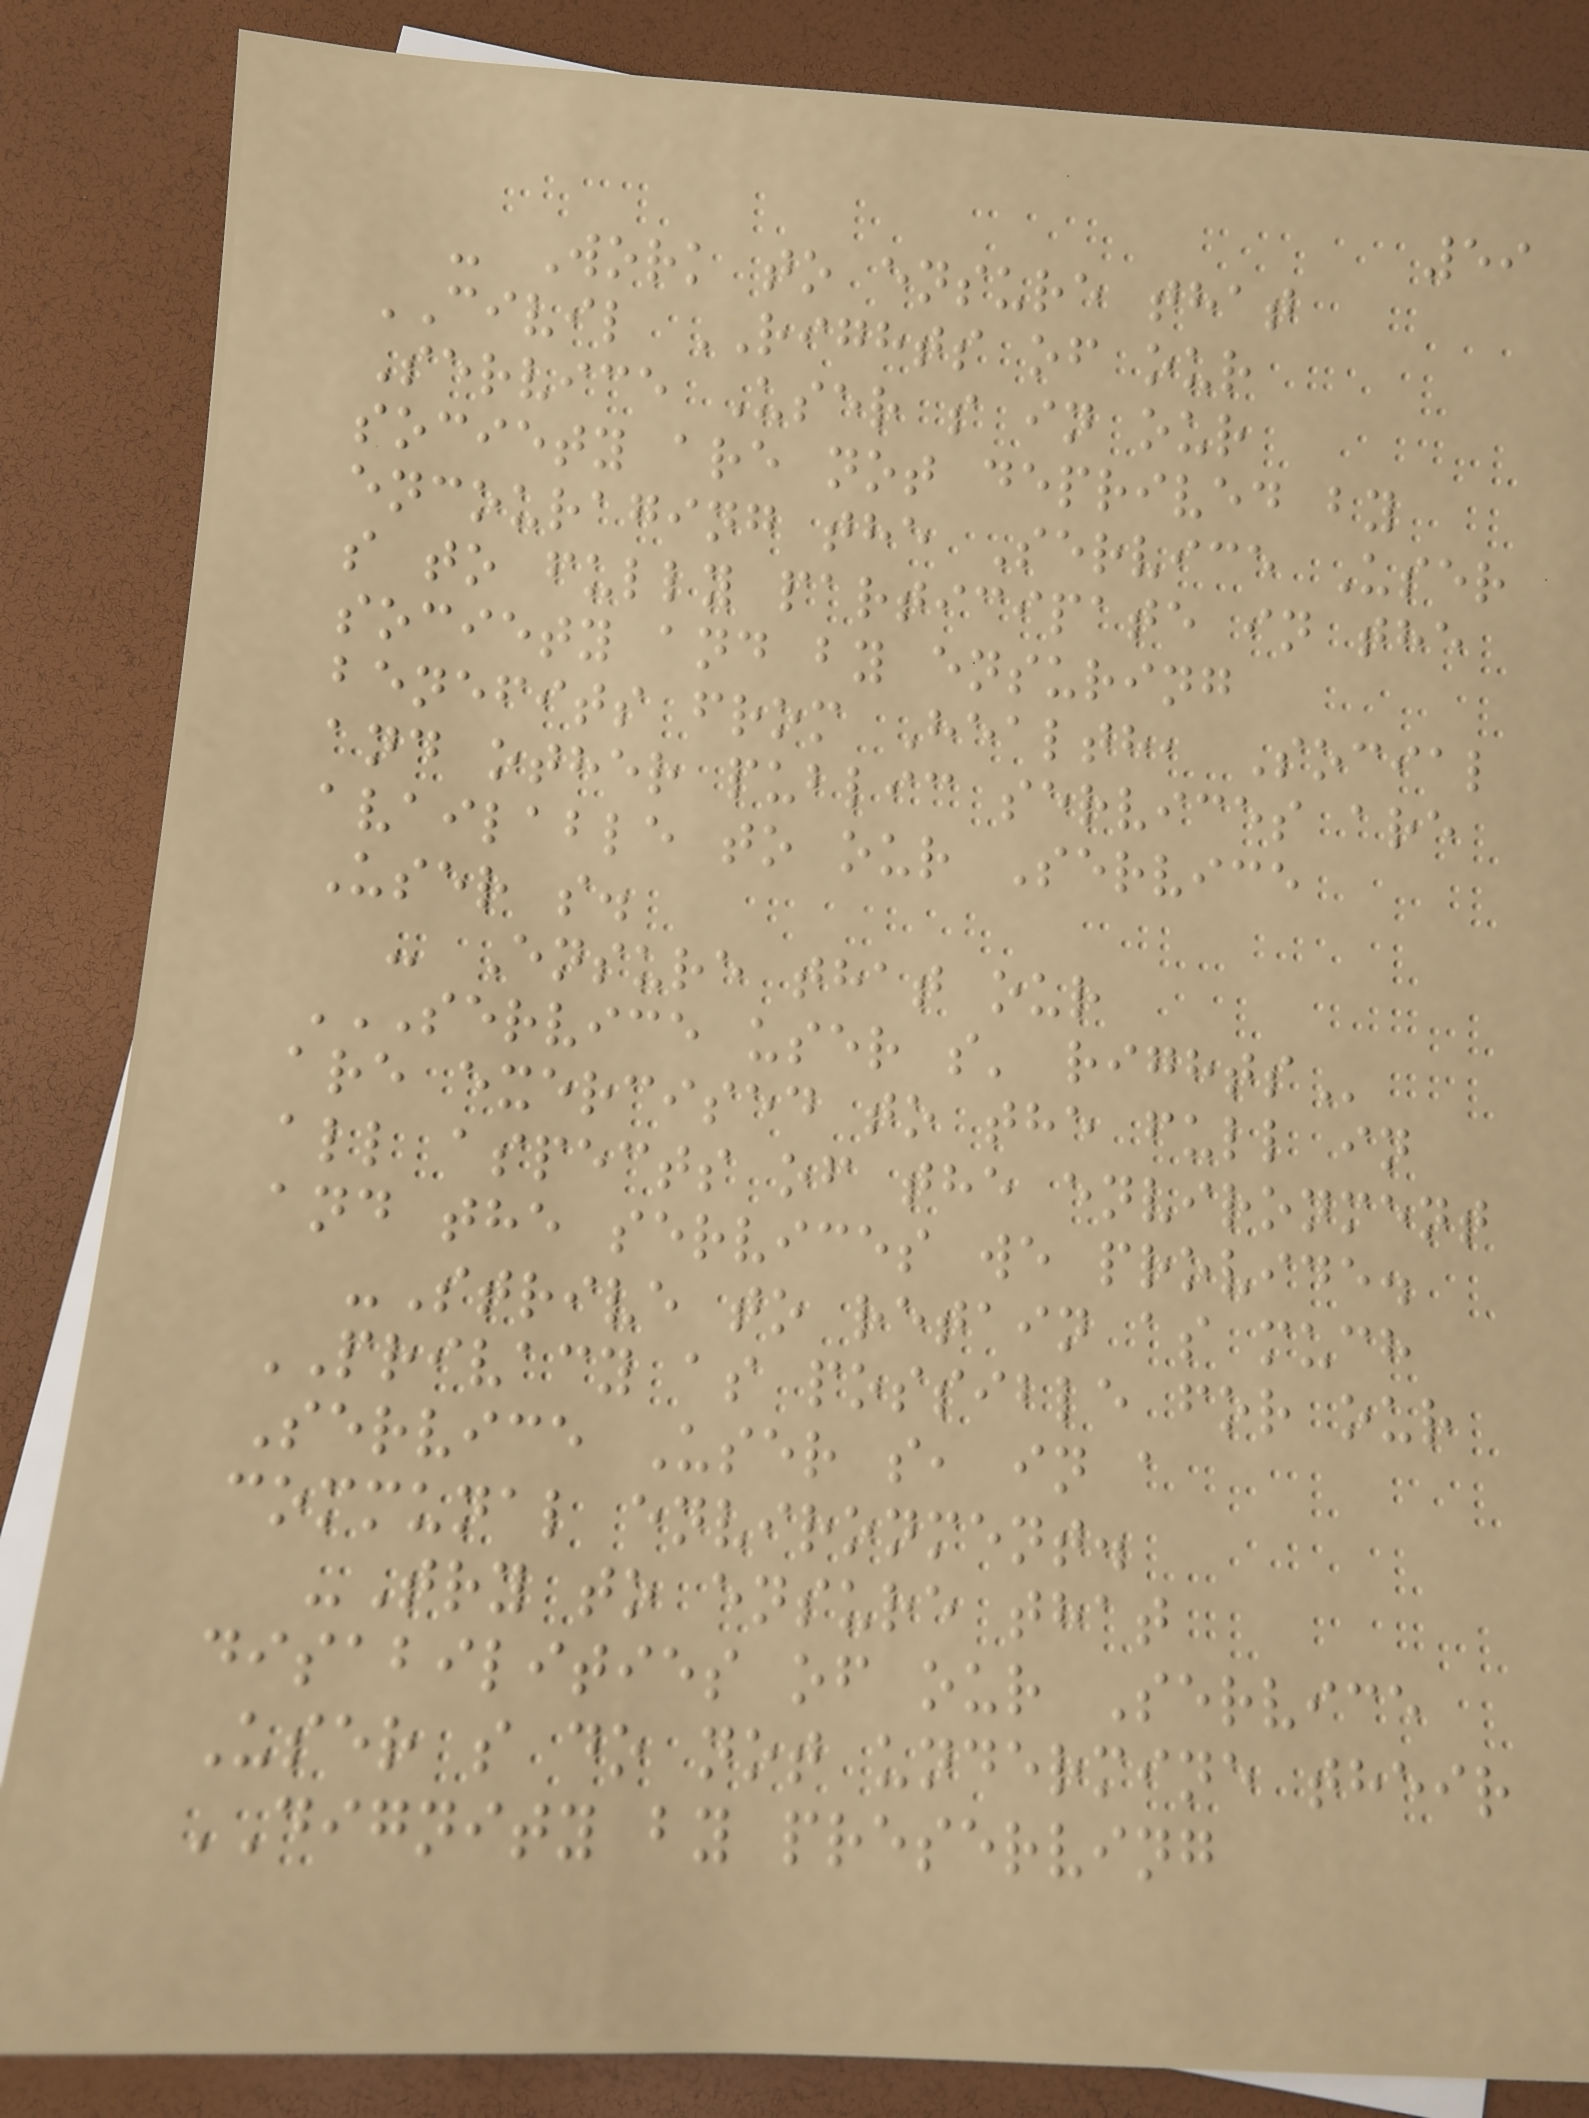59
- Work to ensure that
CIVIL RIGHTS of our
Service User s in our
society are not deprived by
encouraging the Service User
s to fully participate in the
society and by ensuring
benefits from Health, Social
and other public services are
available to our Service
User s.
- Ensure that our
SERVICE USER S' RIGHTS
are exercised to the full in
all aspects of the environment
and the services we provide.
-Strive to retain as much
PRIVACY as possible for our
Service User s, in a
communal environment.
-Try to ensure that
disabilities of our Service
User s do not undermine their
DIGNITY by preserving
